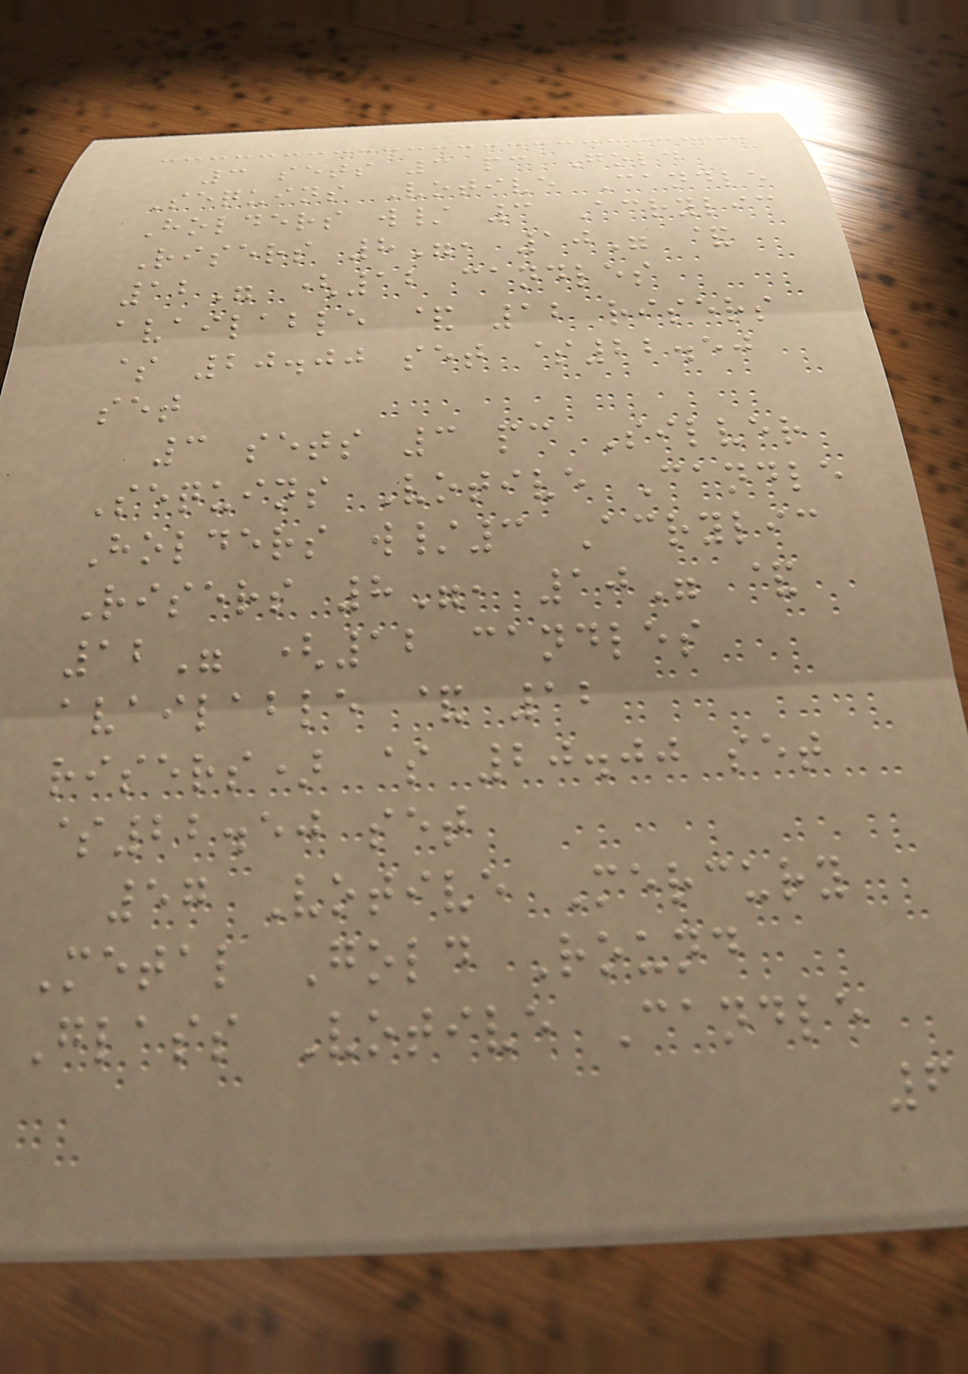3 sets 3 pc Gold
Sequins Votive Candle
Holders w/ 3 Acrylic
Risers 8", 10" &
12" (12 candles
available & 12 risers
$ 20.00 set $22.50
set
3 sets 3 pc Silver
Sequins Votive Candle
Holders w/3 Acrylic
Risers 8", 10" &
12" (12 candles
available & 12
risers) $ 20.00 set
$22.50 set
57 Votive Mercury
Metal Gold Round
Glass Votive Candle
6
